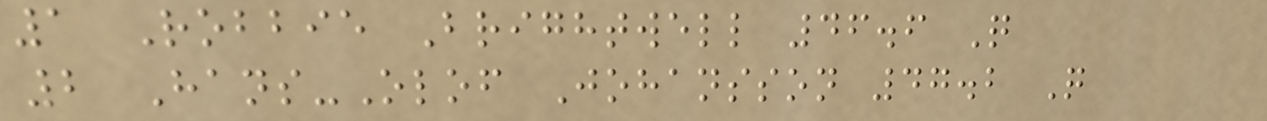1 Robbie Brightwell 46.6 Q
2 Hans-Olof Johansson 47.2 Q
